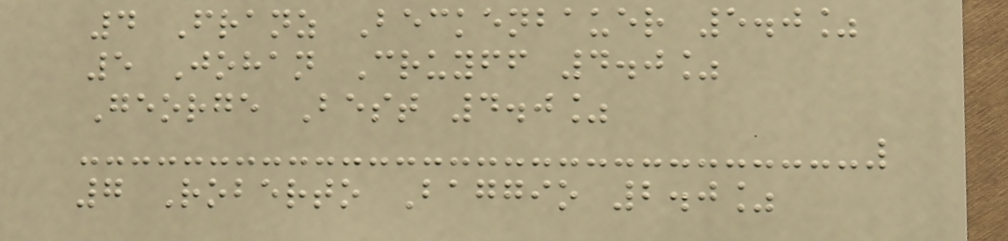4 Franz Beckenbauer 5.0%
5 Johan Cruyff 4.0%
George Best 4.0%
7 Roberto Baggio 2.0%
